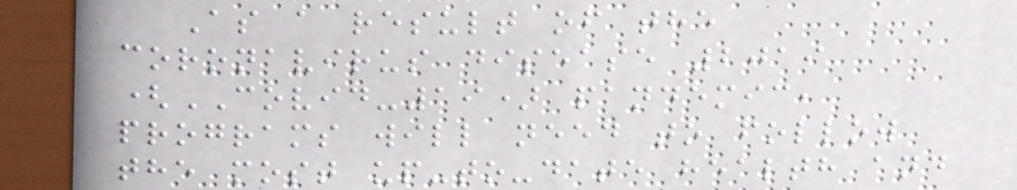As a result of the
coronavirus disease 2019
(COVID-19) pandemic,
programs will need to follow
the most up-to-date health and
